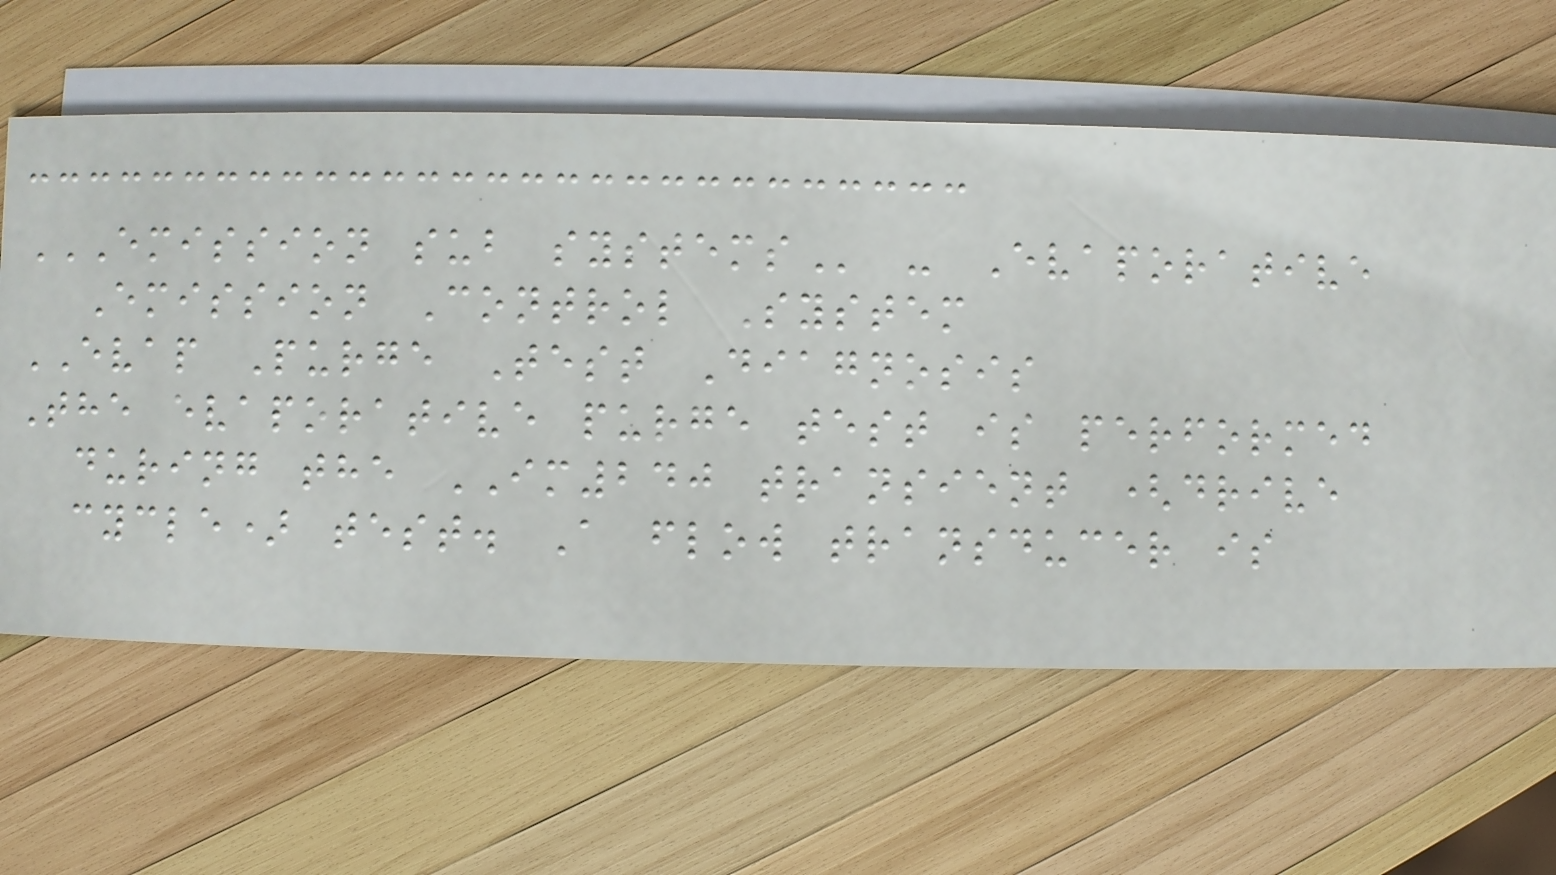EMISSION SUB SYSTEMS - Evaporative
Emission Control System
EVAP Purge Test Diagnosis
The evaporative purge test is performed
during the IM240 transient (drive
cycle) test. A flow transducer is
